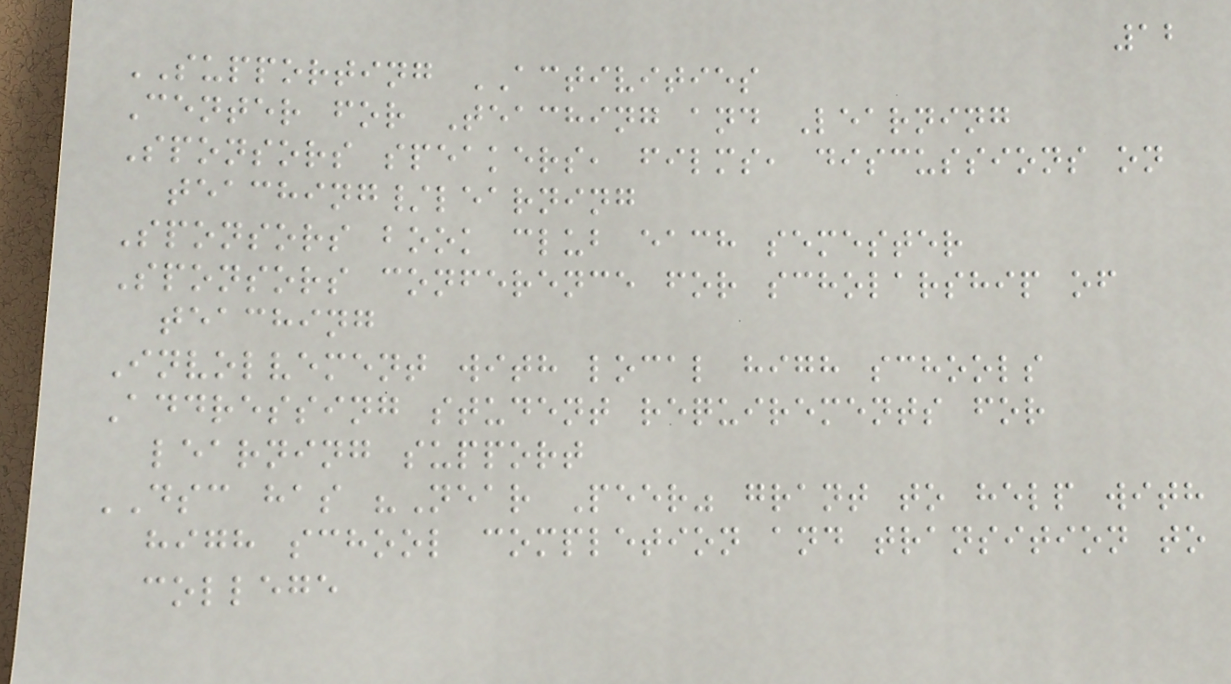12
SUPPORTING ACTIVITIES
Center for Teaching and Learning
Sponsors speakers, films, discussions on
teaching/learning
Sponsors book club each semester
Sponsors conference for scholarship of
teaching
Involvement with local high schools
Addressing student requirements for
learning support
DSC has "Near Peer" grant to help with
high school completion and transition to
college
